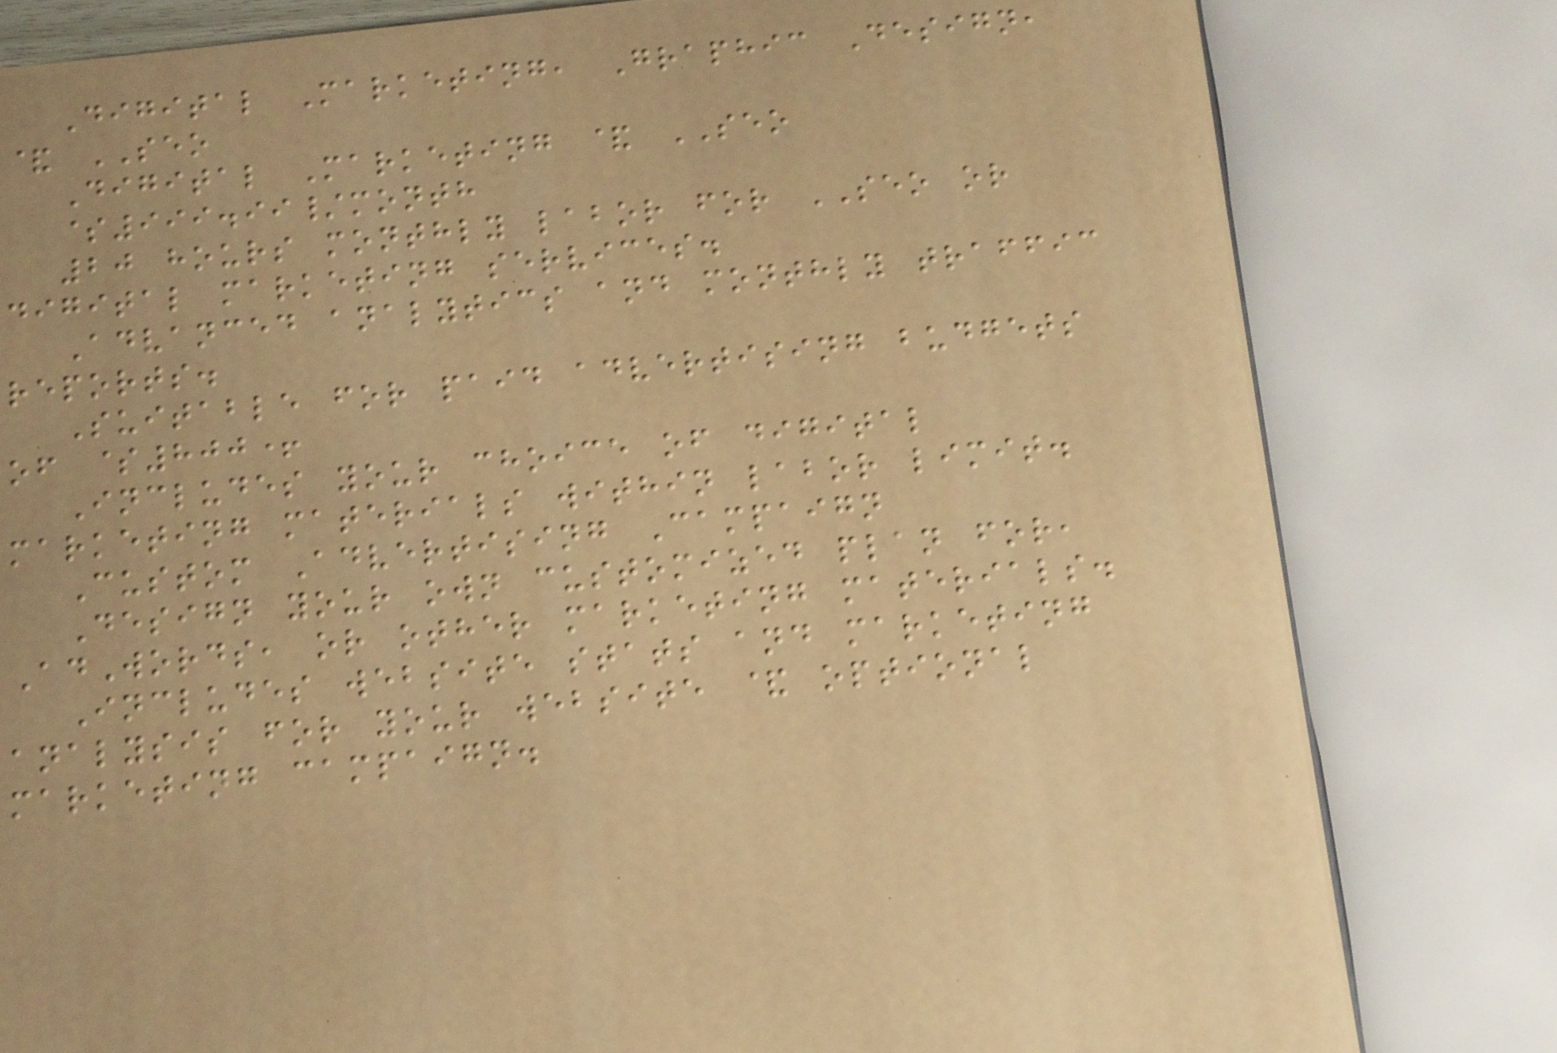Digital Marketing, Graphic Design,
& SEO
Digital Marketing & SEO
$999.99/month
20 hours monthly labor for SEO or
digital marketing services.
Advanced analytics and monthly traffic
reports.
Suitable for paid advertising budgets
of $800+
Includes your choice of digital
marketing materials within labor limit.
Custom Advertising Campaign
Design your own customized plan for,
AdWords, or other marketing materials.
Includes website stats and marketing
analysis for your website & optional
marketing campaign.
